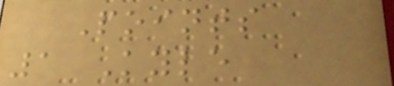Points
1 Kyle
